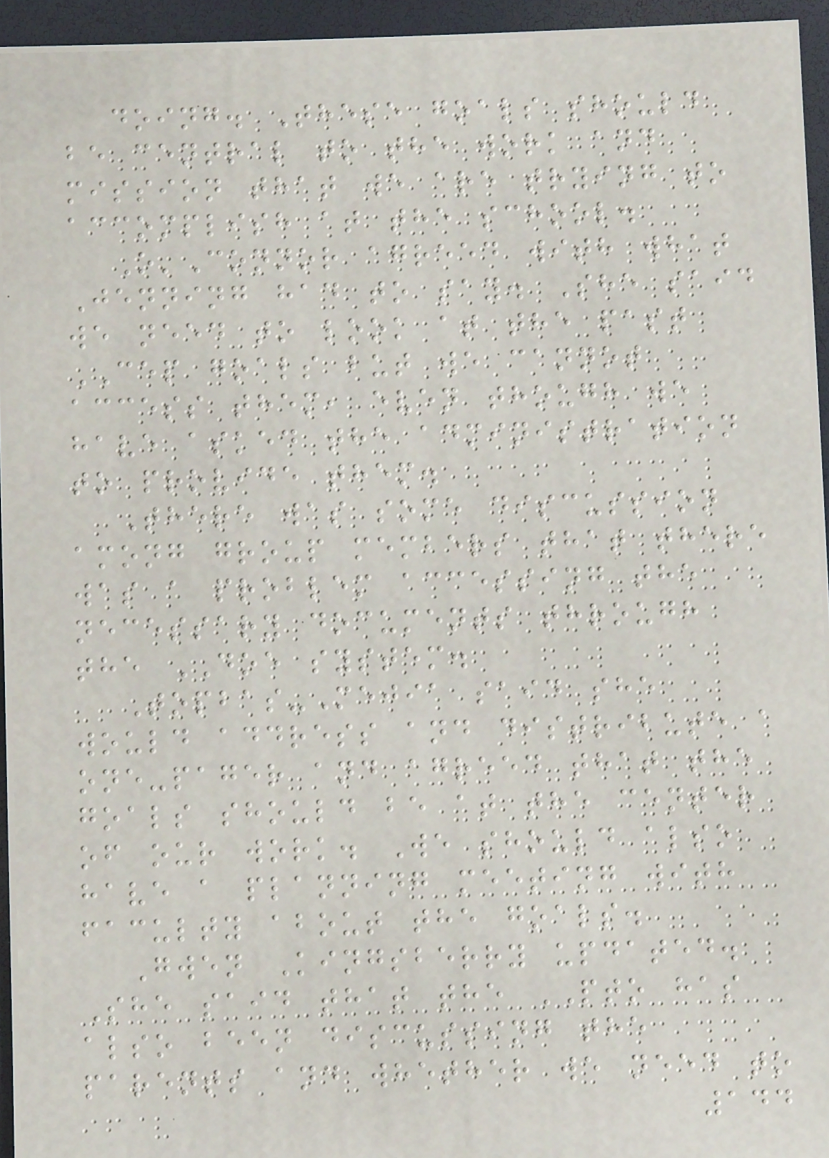doing. These goals should
be central to the work and
mission that we are trying to
accomplish at the school.
O'Connor agreed with what
Jenning had to say. She said
we need to look at the past
CEP goals but we cannot
access them, even though we
have asked the administration
to provide them.
There was some discussion
among group members that there
was a problem accessing the
necessary documents through
the DOE system.
Topbas-Mejia said she
would address and distribute a
one-pager and agreed that the
goals should be at the center
of our work. We should also
have a planning meeting with
faculty about the goals.
Gwen Kingsberry updated.
She said that the PTO has
also been discussing the
parents and whether we need to
144
